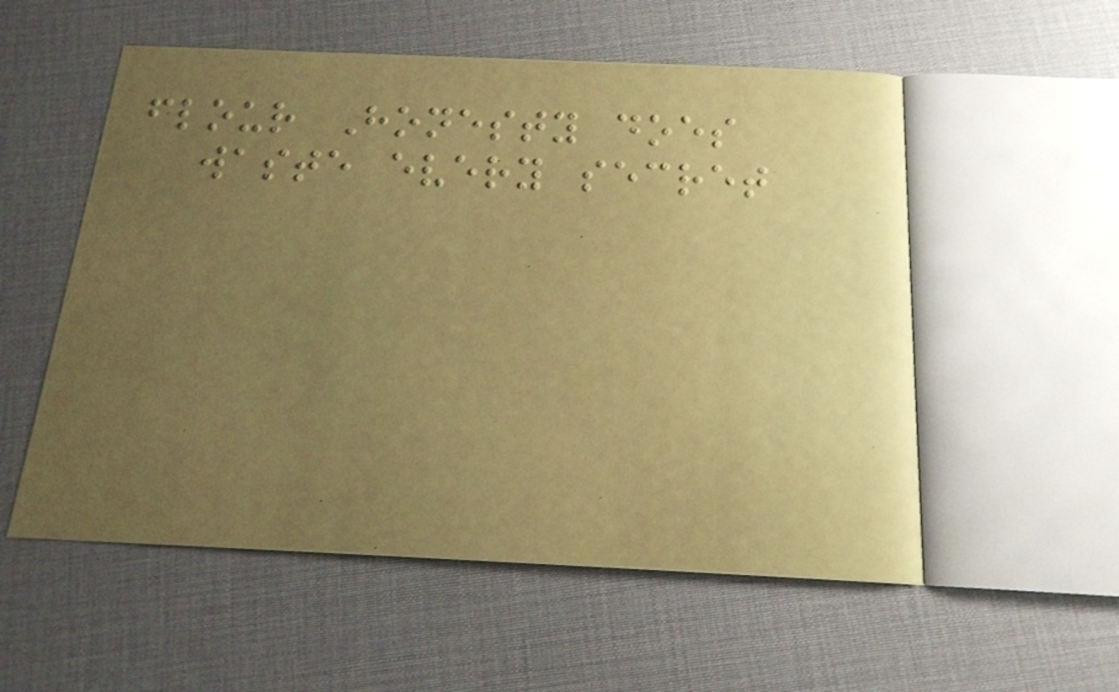flour Honesty does
waste every secret
